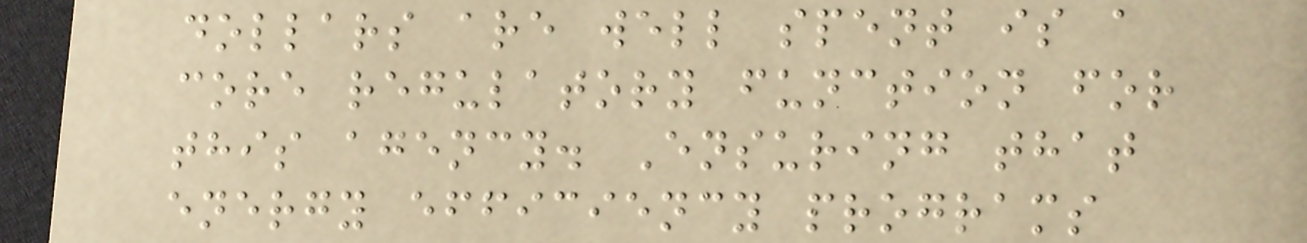dollars are well spent is a
core regulatory function for
this agency. Ensuring that
energy efficiency programs
